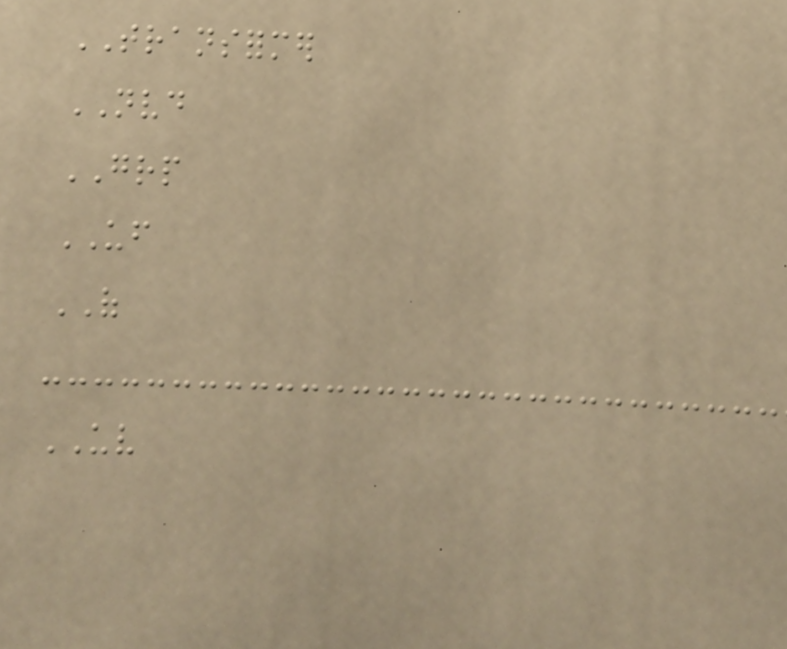TRANSFORMER
NVD
GRP
UF
OF
UV
